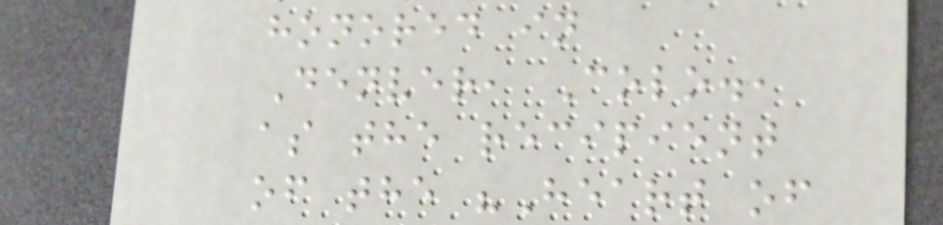honored in
Denver, Colo.,
as the recipient
of the "Heart of
